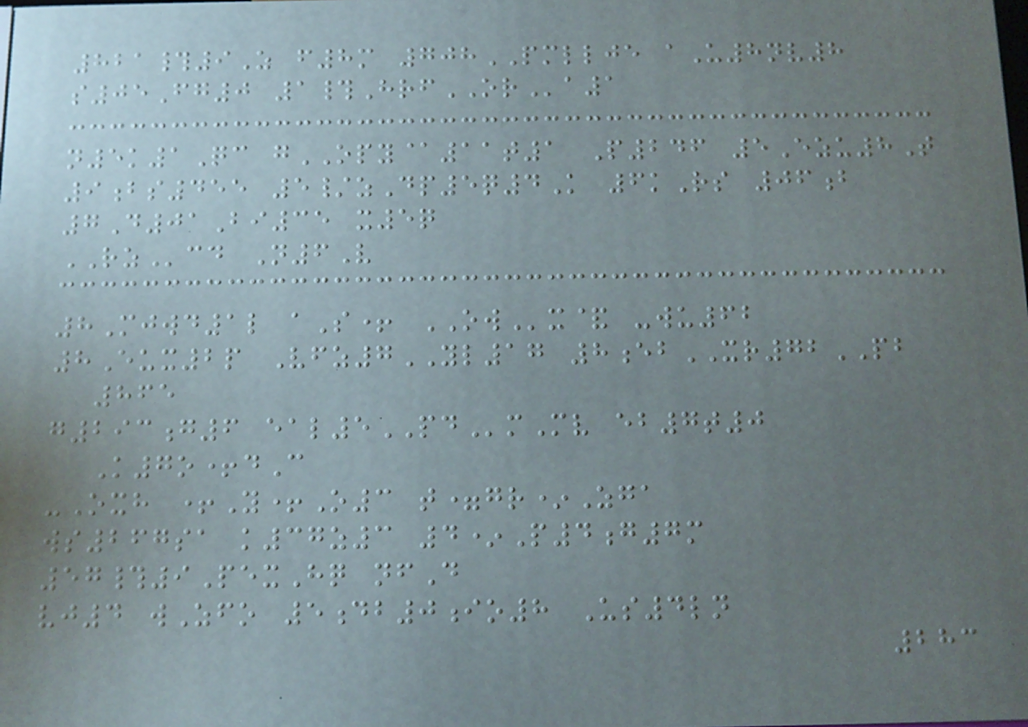821#9Z f8m 708PMLLJE aU8nv8
s05Fg0 1#HrfORa1
n5k1Qc gOPY@11t1 P246 5Ezu8T
9bs455 5/zDp5q4K 6kRs 06b
7D01Bi35 x5q
RZcd N6V
8Mjwd1l aS+ OWx& -wu62
8Eux2p Vfz7YL17 8ebXR72PB
865
g293g6 eal5PDmMv eb7t0
K7o+dC
-Oxh +Y+O3 t=gr*Zga
ws267sa k37z3 4*P4g7m
57#9PexHq nfD
vj4 wZfo 5db0io8 Us4ln
283
